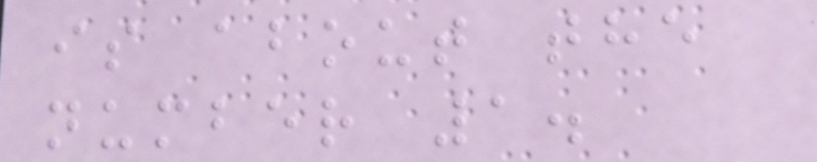is about the
number 1.
